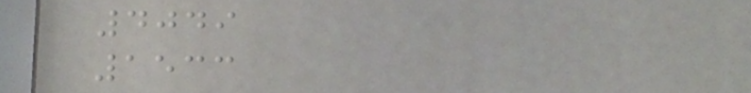4049
1533
